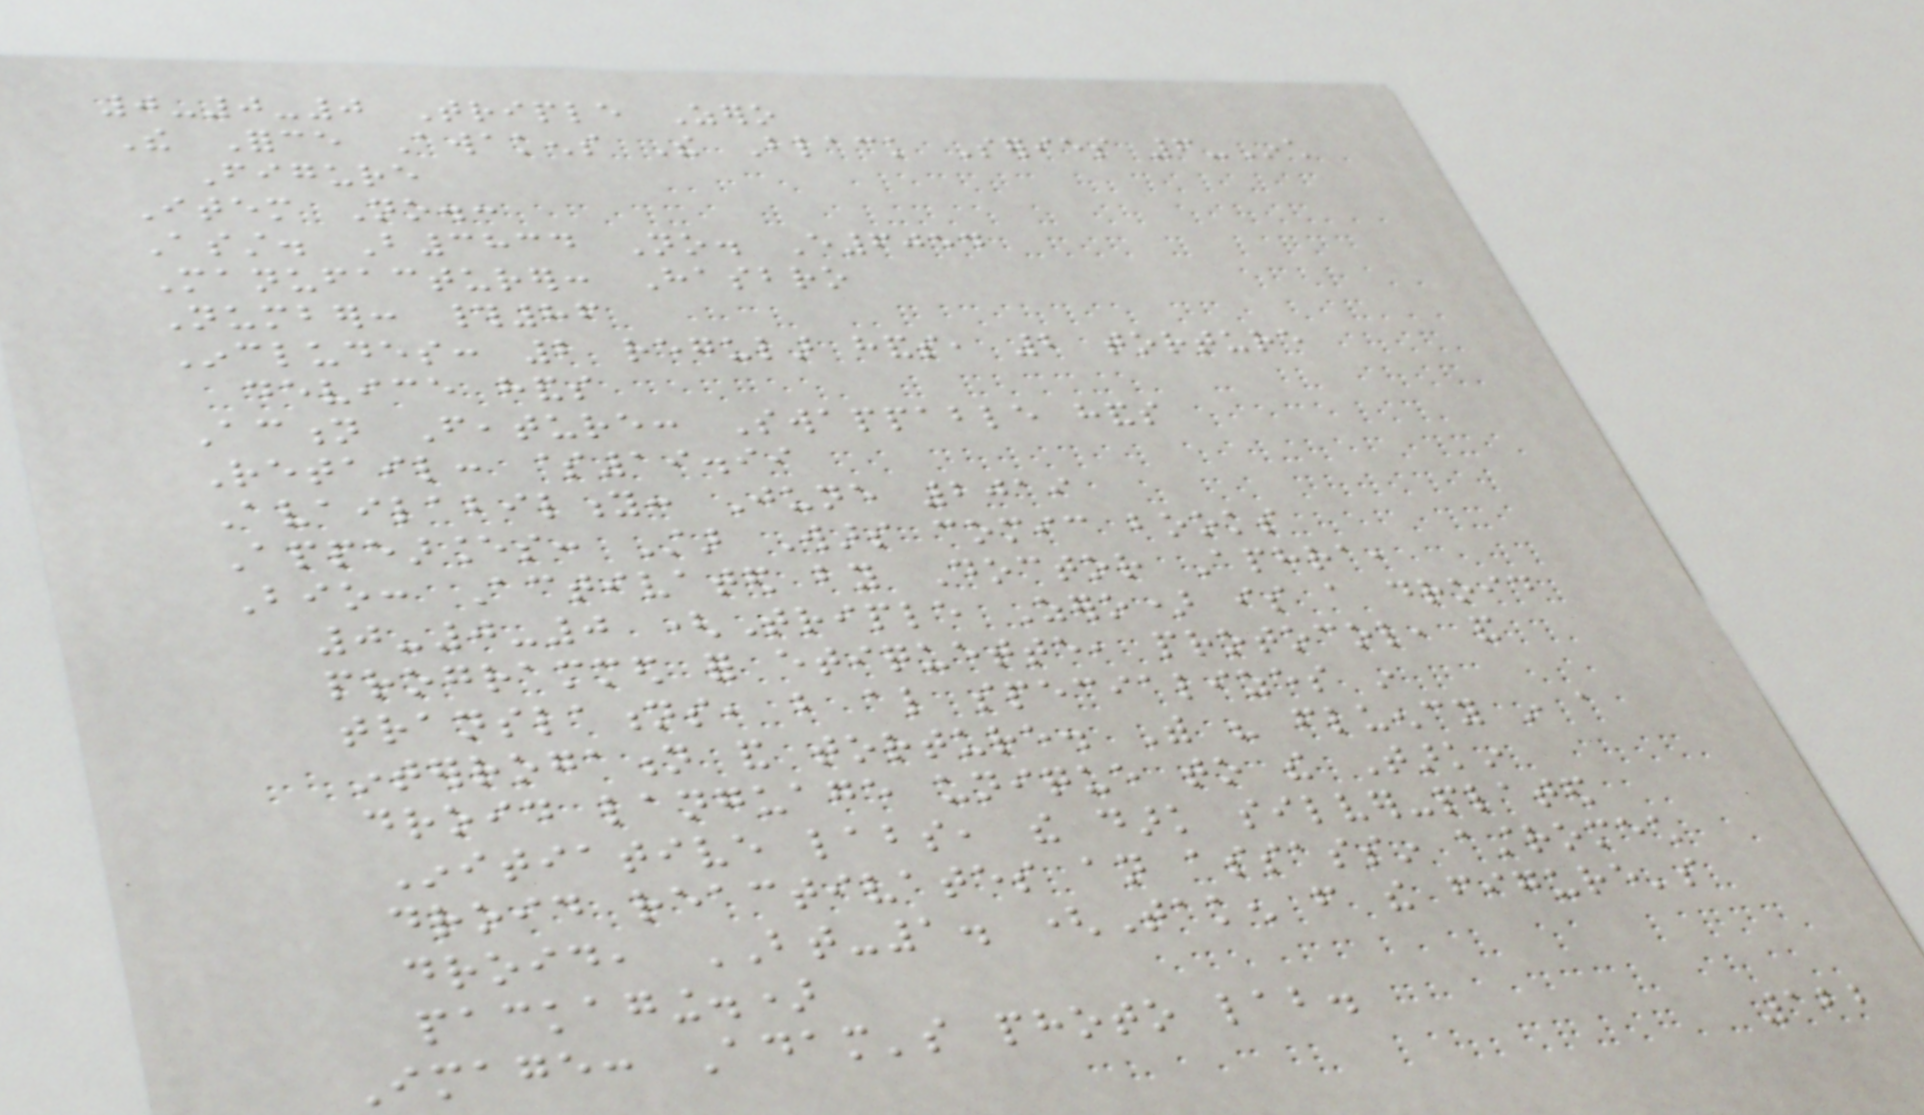0-0-0 Triple Zero
The Force Awakens The Black Series 6-Inch
Figure
Item No.:
Asst. B3834 No. E6054
Manufacturer: Hasbro
Number: #86
Includes: 2 regular hands, 2 torture
device hands
Action Feature: Swappable hands
Retail: $19.99
Availability: June 2019
Appearances: Star Wars comic books
Bio: Activated by Doctor Aphra,
0-0-0 (Triple Zero) is a droid
programmed for etiquette, protocol, and
translations, but also specializes in
interrogation and torture. With his fluency in a
droid language unique to the Tarkin
Initiative labs, the dark silver-plated
droid reactivates an assassin astromech
droid, BT-1. (Taken from the figure's
packaging.)
Image: Adam's photo lab.
122
